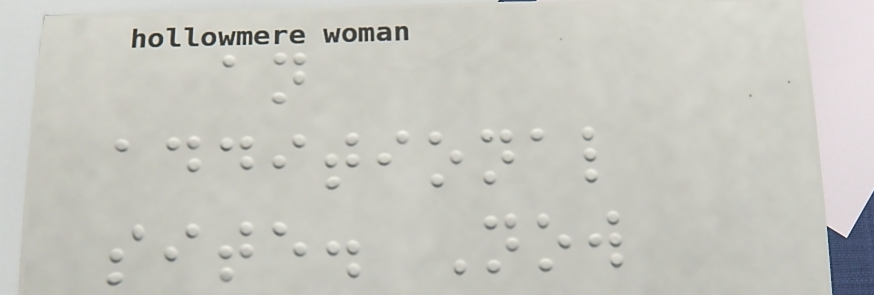an
additional
site. Now
